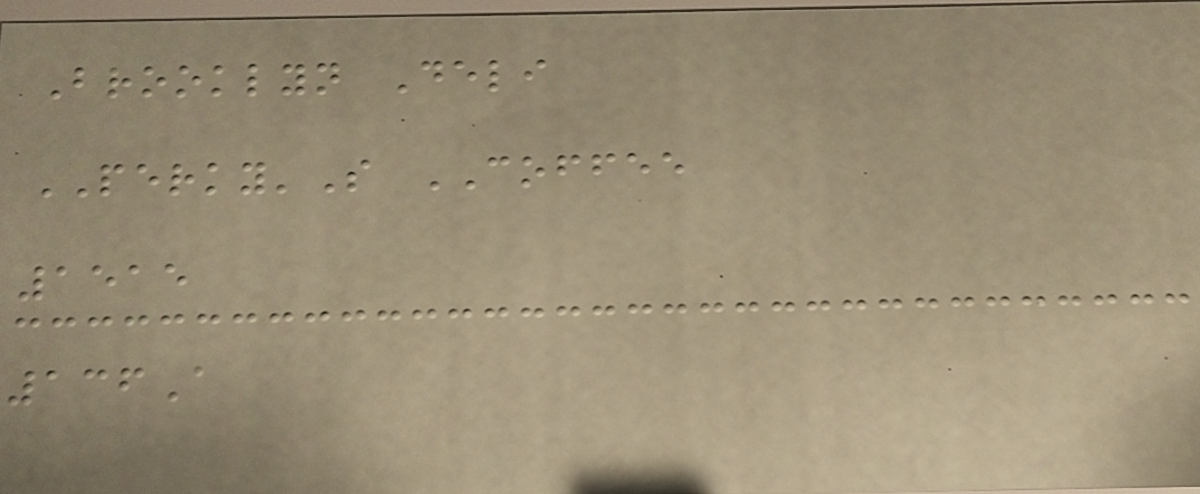Brooklyn Deli
PERKY'S COFFEE
1515
136A
